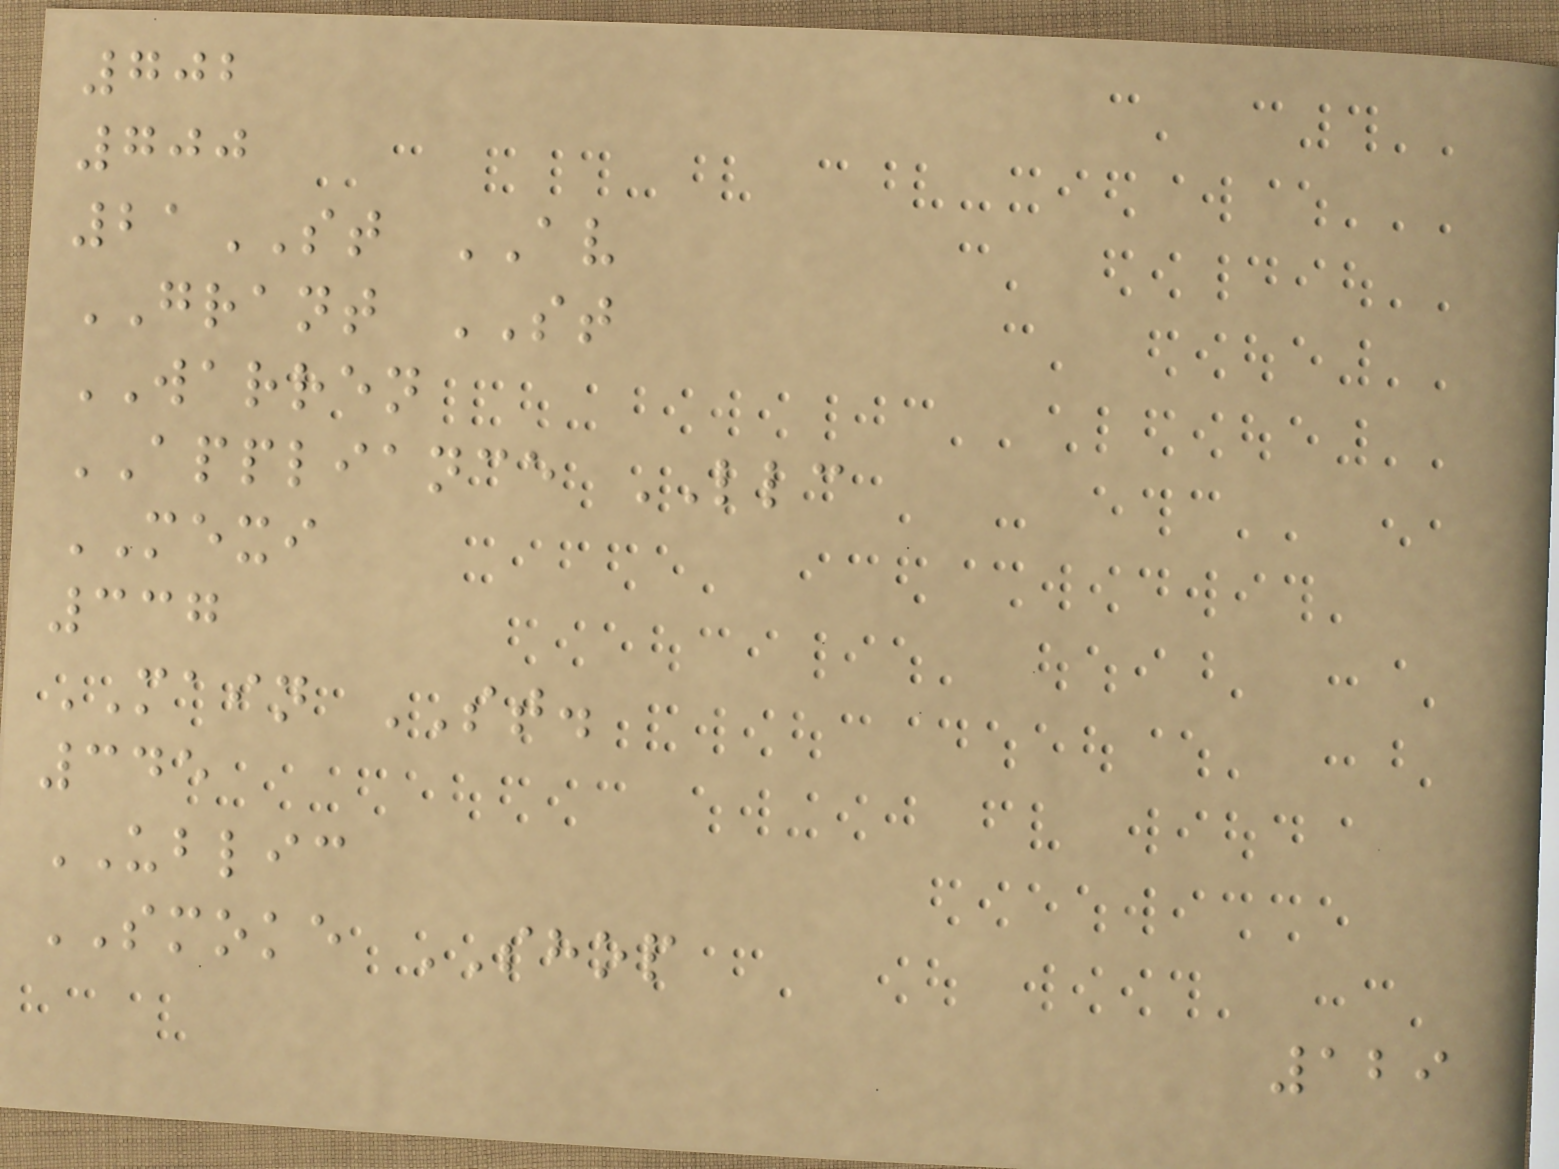702
700
21ST AV
GRANT ST
WARREN
APPLIANCE LLC
MEXI
337
MAIN ST.
345
UBLIC
SMOKE SHOP
129
